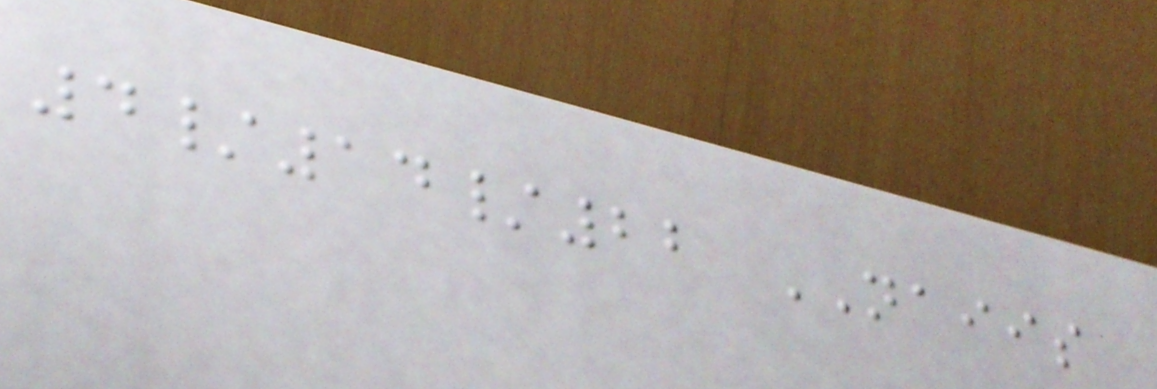4/14/22 NAIIS
